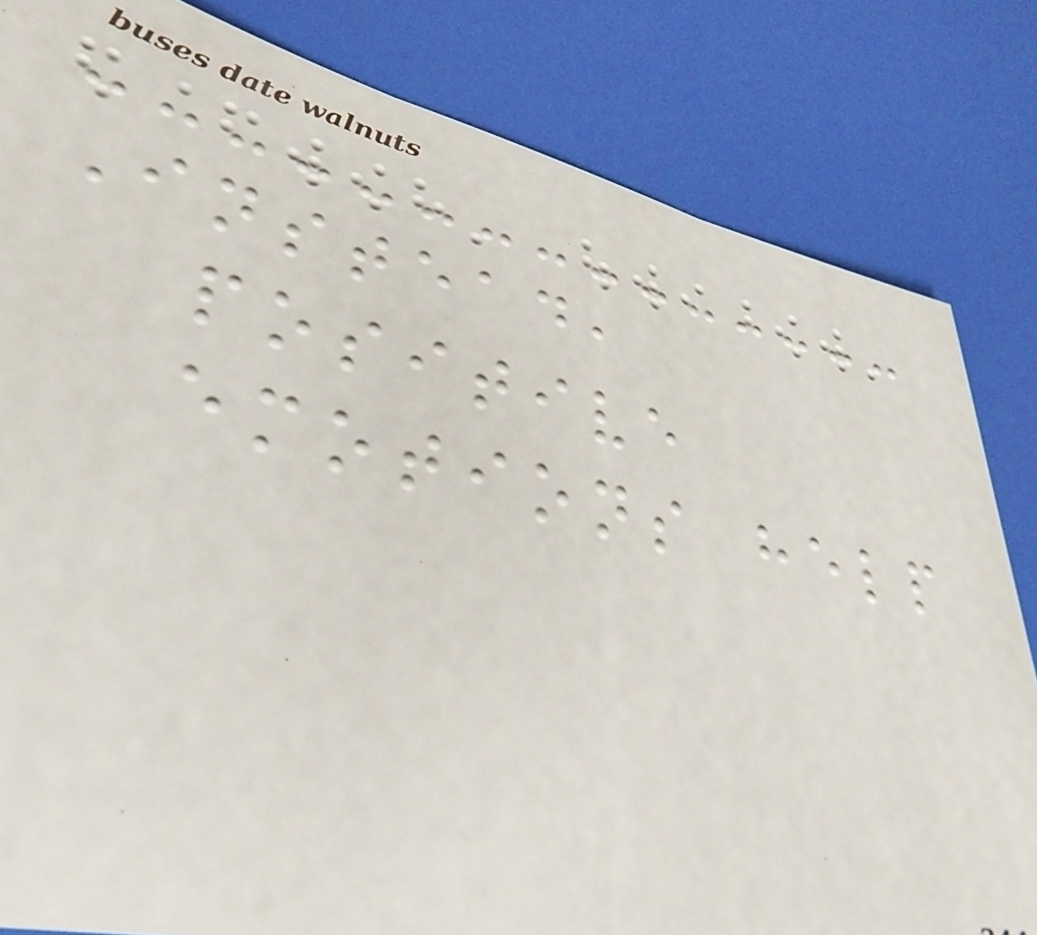Instead,
positive
emotions help
